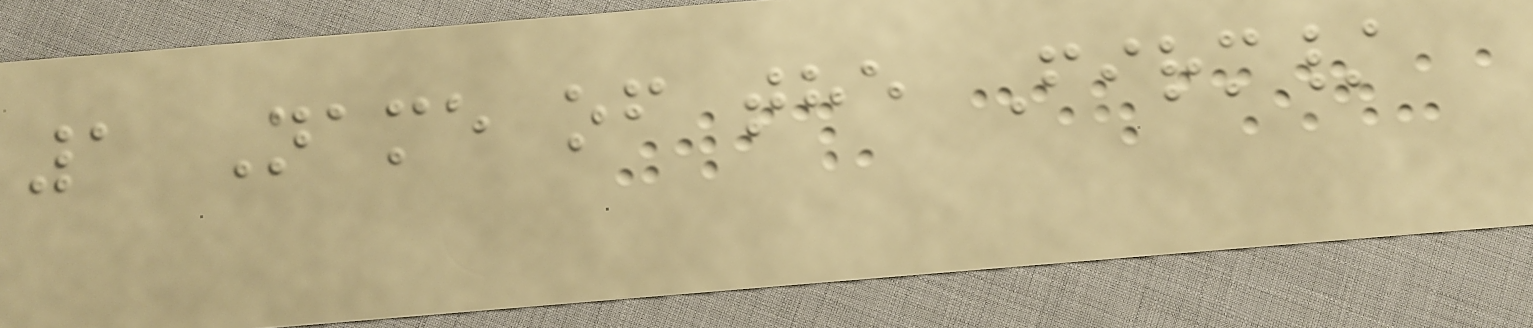1 Name of the Firm/
